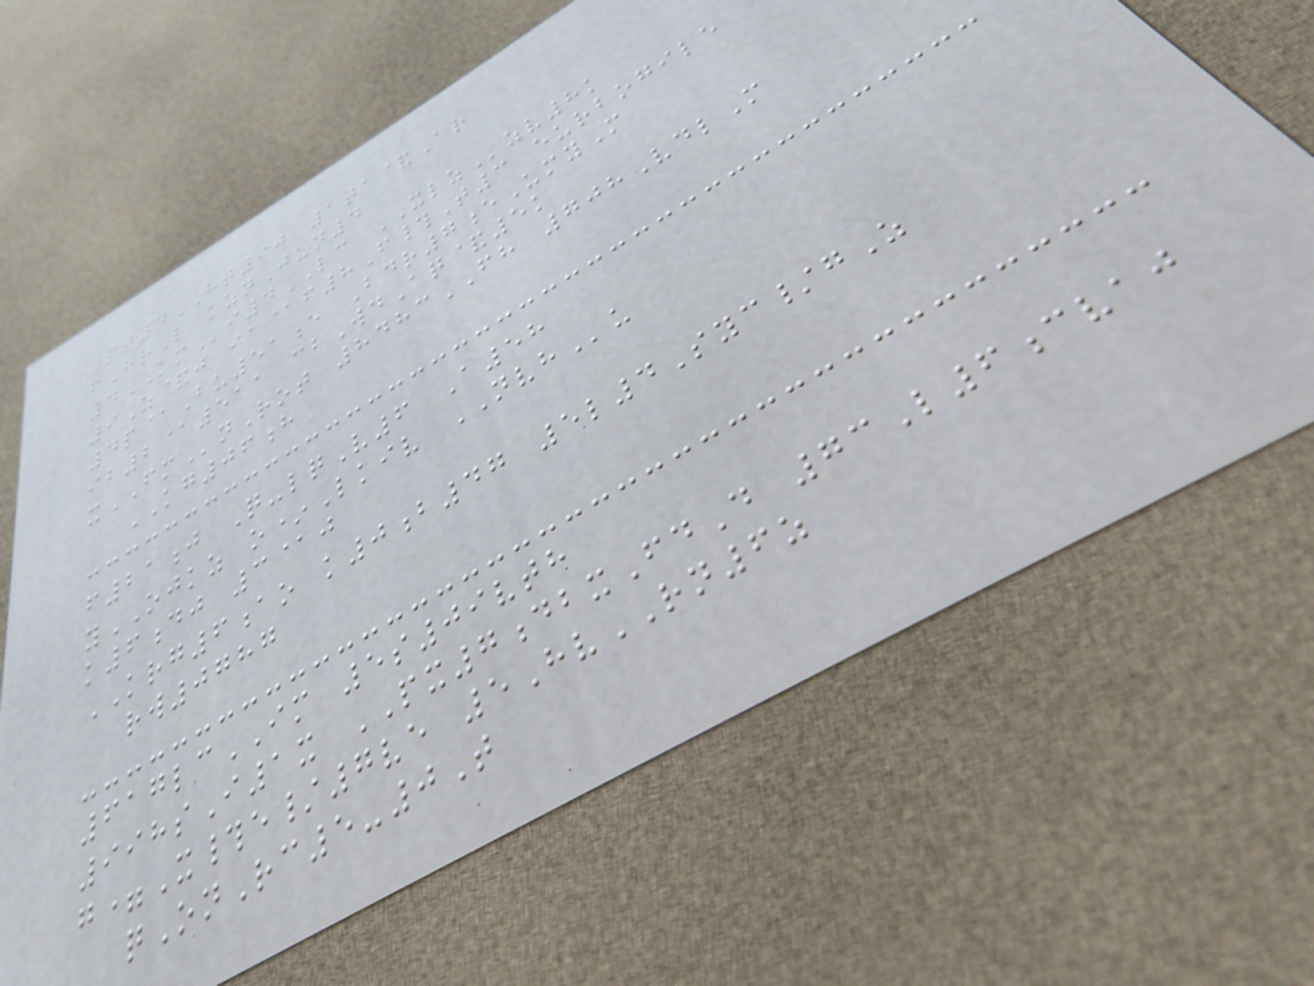Pt4HT90 1ta&Ar
fHrL kznJun4
4KMi4LC XLZzv8k
9Z&j ia@f8F#T3 eurbogile
4p@Bu51e Bdr7eUmyM
ib2@511 cbWdAq&5k
xFMnRot 8483FH 708VdlM
KG06h
f21j Q-lqV6 A58
yOJKZ o*Lkiv NVHu
k6dj 3@j
KRG6ao k0b47 5l4Syc/gZ
rw0787
617lcIM 5s09vth
998sI1x PX7dbxFdD 73L6cvaj
g=X#e/7ve 5HvRN6z
qOnRc5-0T
